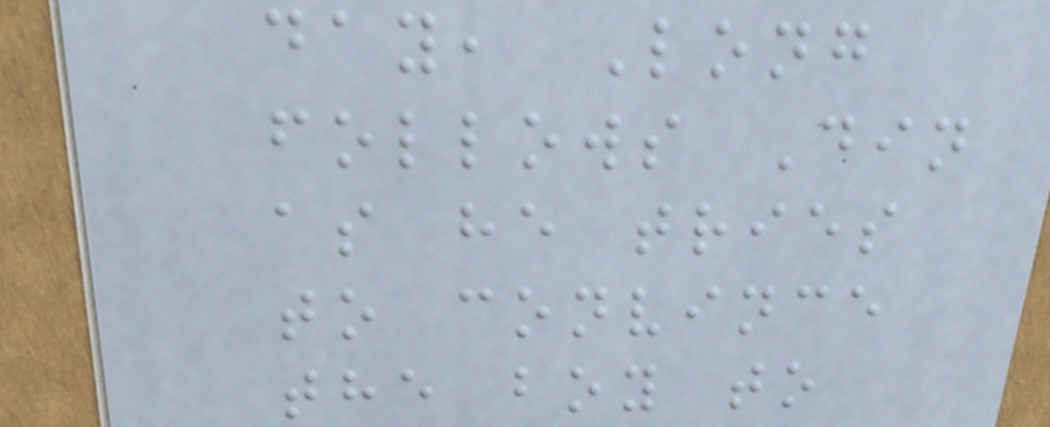day, Long
follows Din
as he tries
to convince
the boy to
